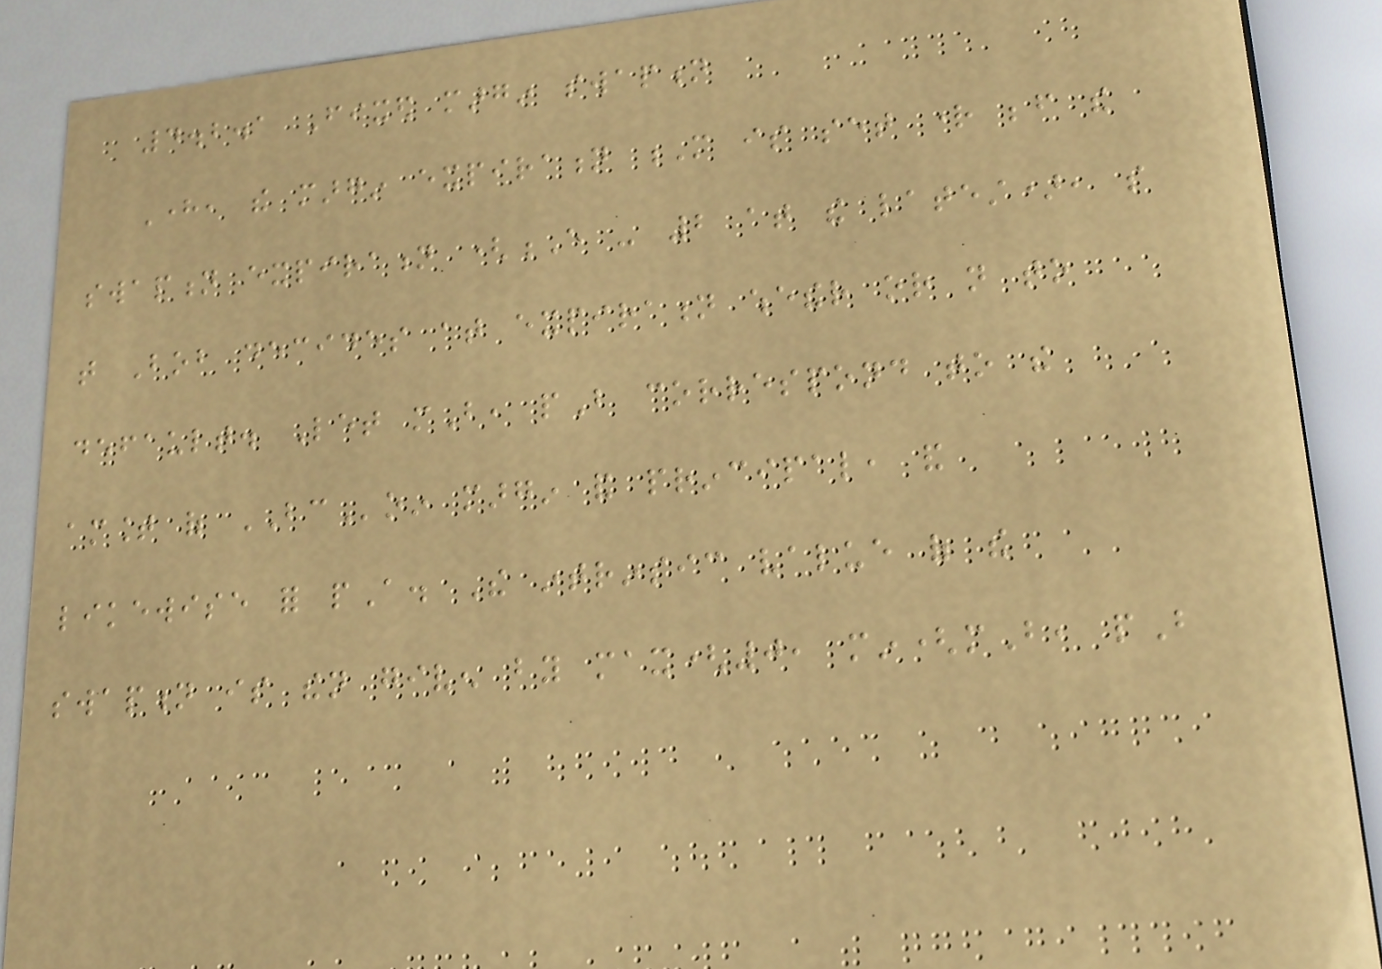4.2.1 Fixed margin swaption
Here, the margin expiration M is set right before the
swaption expiration (E - 2 at the latest), so
that Bob decides at expiration whether or not to
default. Let mB, pB correspond to the
amount of BCoin margin and principal, and
likewise for pA. The intrinsic value of the
swaption is then given by max(0, min(mB, pB
